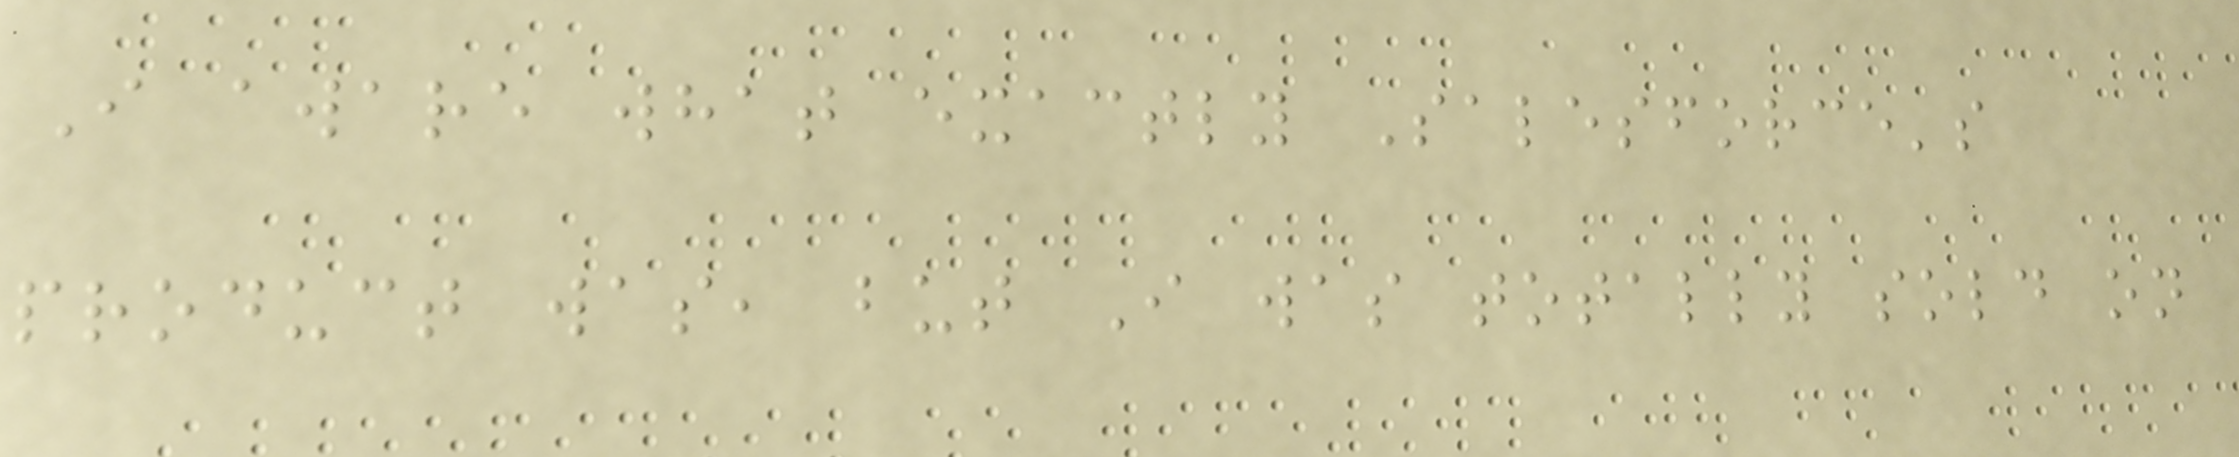I aware what exactly Salesforce's
product was, but I was totally sold on
